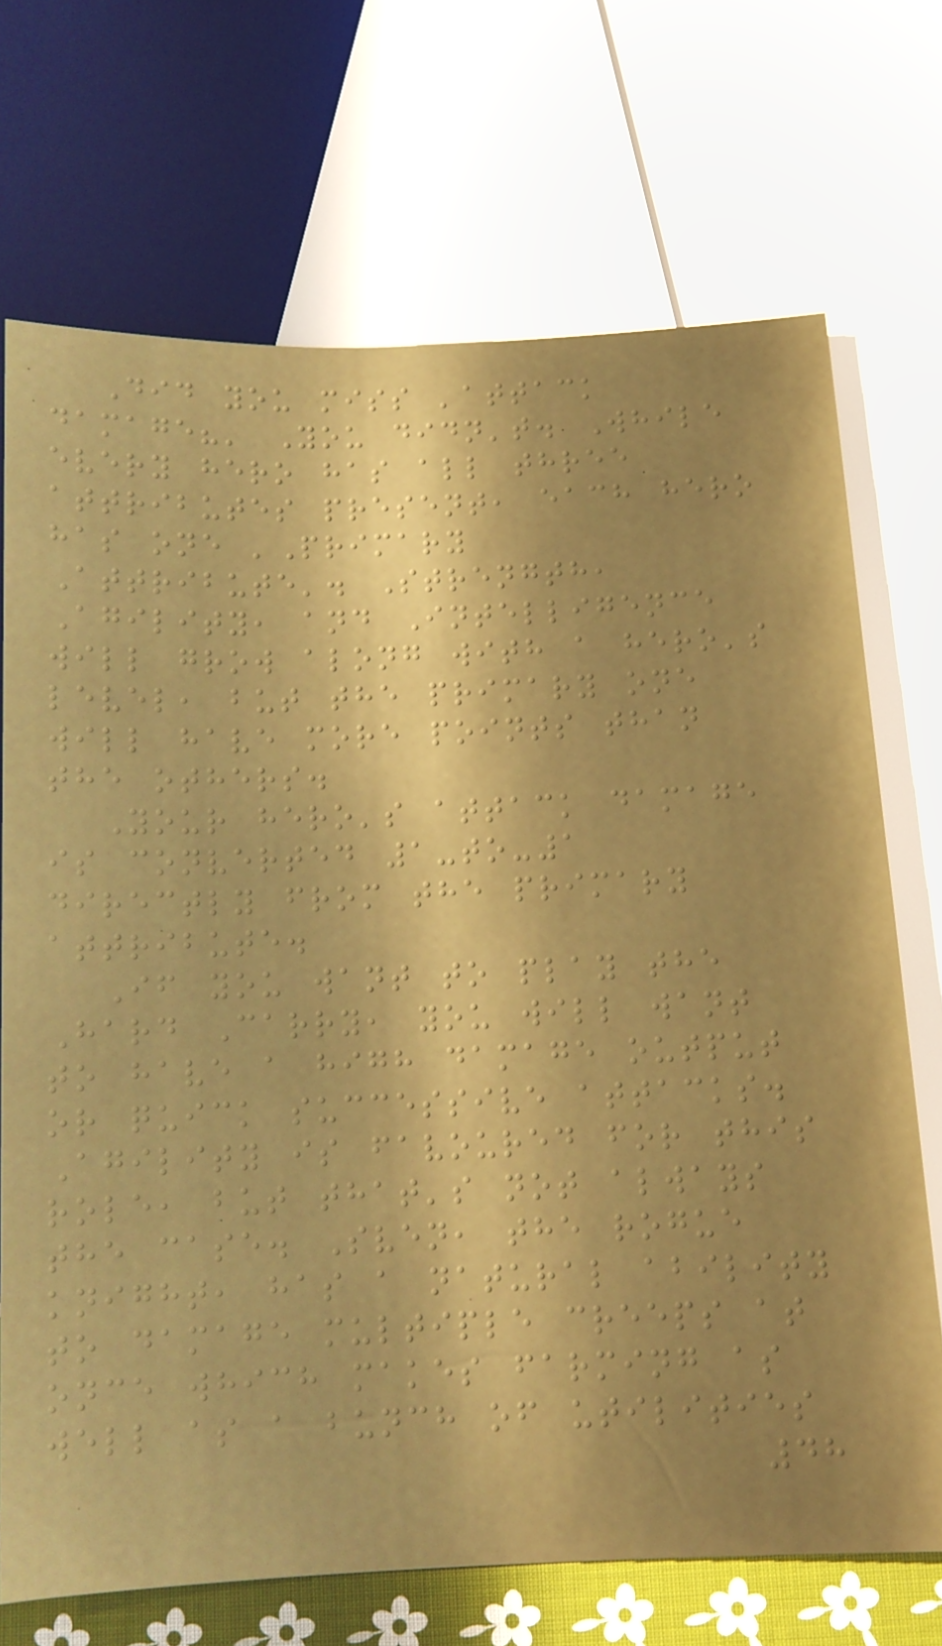Did you miss 'attack
damage?' You didn't. While
every hero has all three
attributes present, each hero
has one 'Primary
Attribute'. Strength,
Agility, and Intelligence
will grow along with a hero's
level, but the primary one
will have more points than
the others.
Your hero's attack damage
is converted 1-to-1
directly from the primary
attribute.
If you want to play the
Hard Carry, you will want
to have a high damage output
or quick successive attacks.
Agility is favoured for this
role, but that's not always
the case. Sven, the rogue
knight, has a natural ability
to damage multiple creeps at
once which makes farming as
well as a bunch of utilities
48
